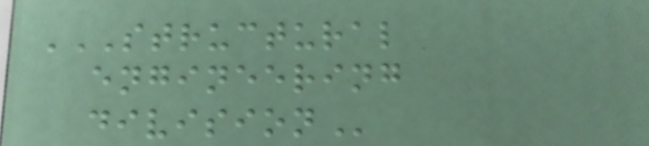STRUCTURAL
ENGINEERING
DIVISION
